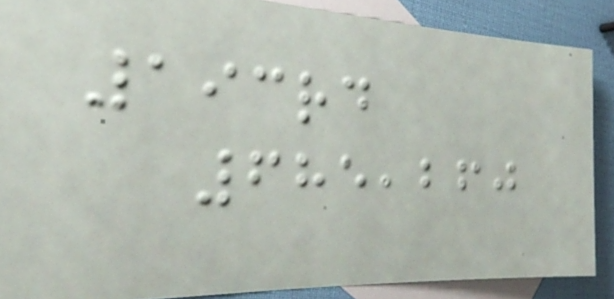193rd
685,260
